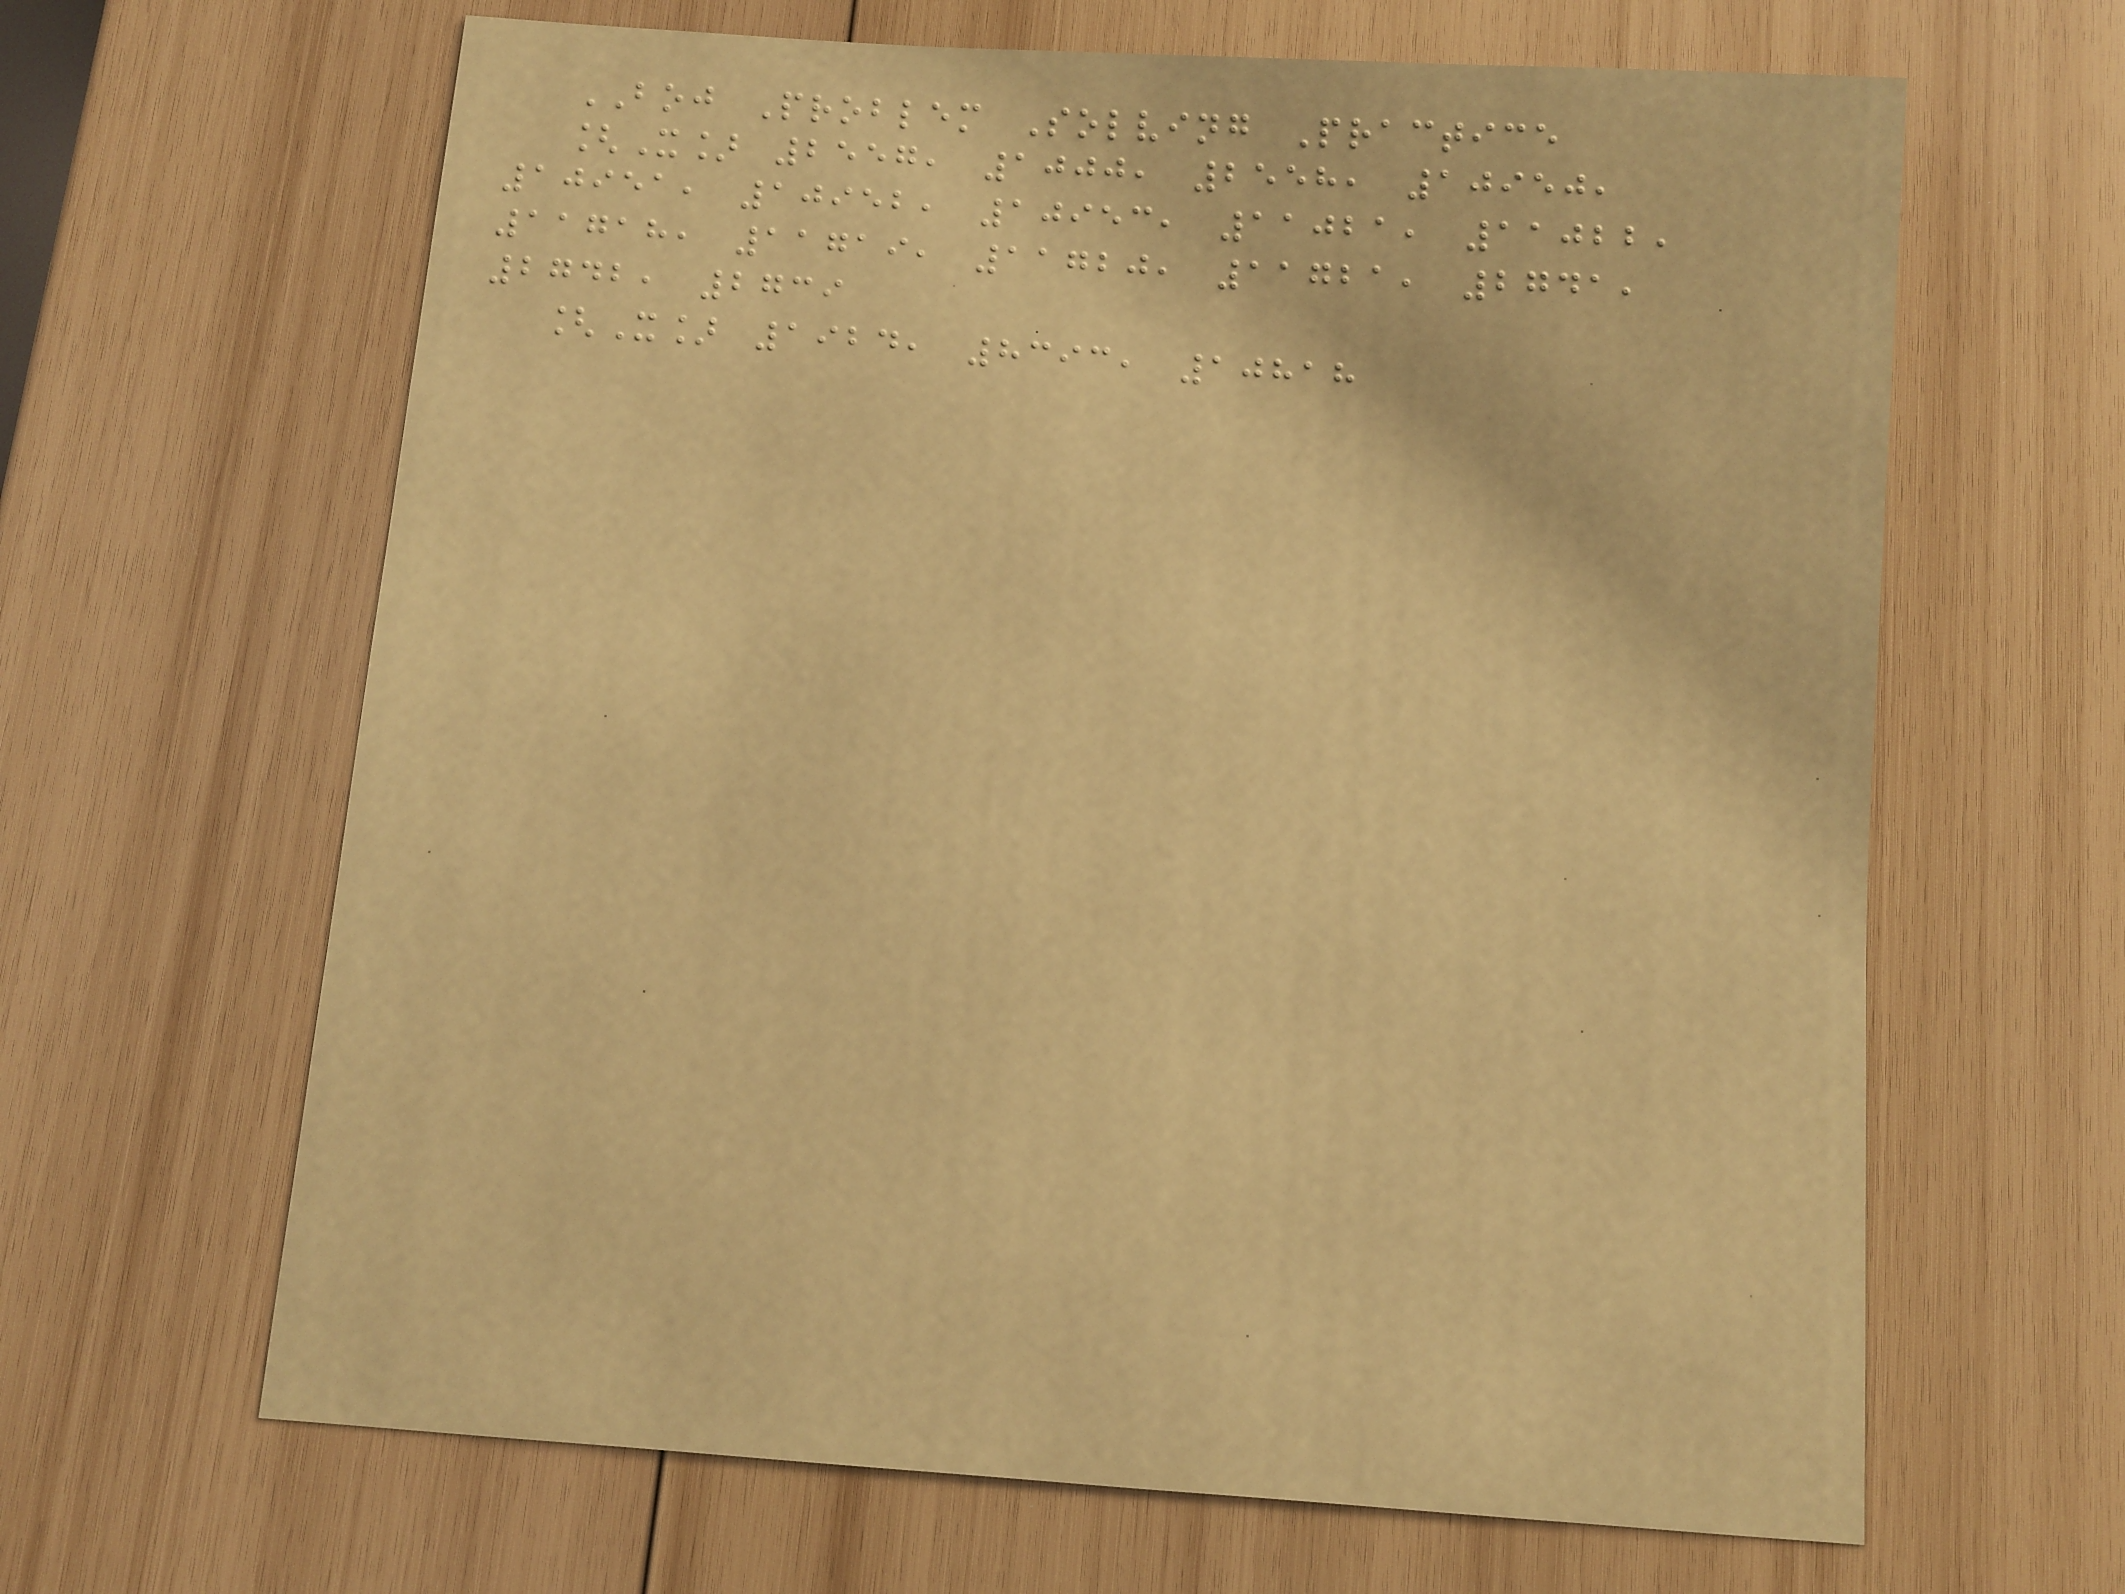BOJ Problem Solving Practice
[X] 2557, 1000, 2558, 10950,
10951, 10952, 10953, 11021, 11022,
11718, 11719, 11720, 11721, 2741,
2742, 2739
[X] 1924, 8393, 10818
